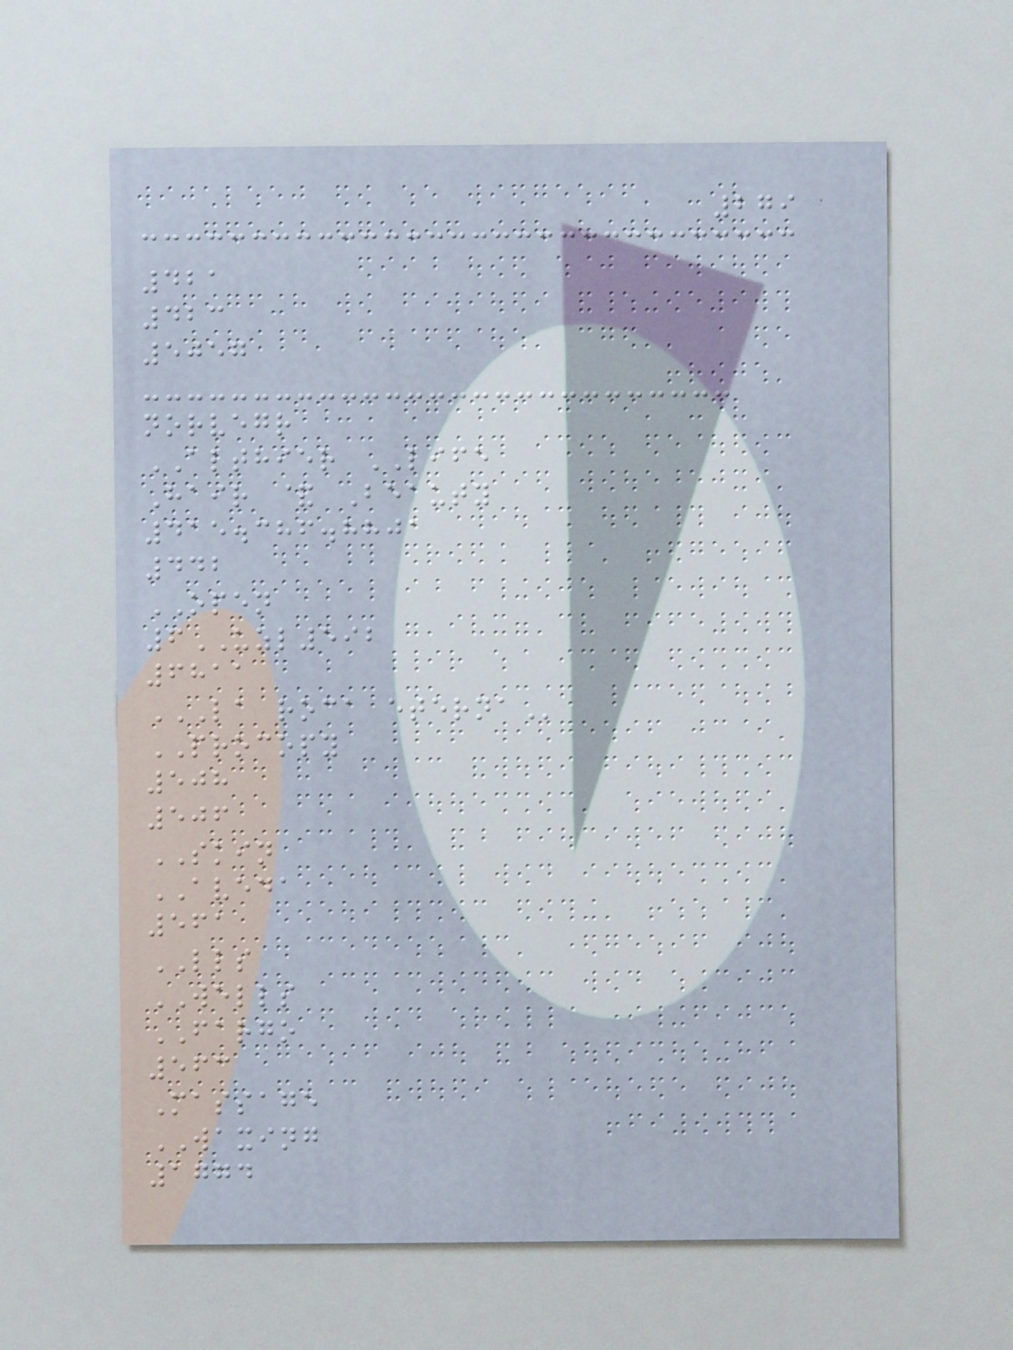279
421
423
5057
norvegr
ALTHIER LIFE
Hair & Beauty
415.386.8801
442
OPEN
6UZL592
6811
LA ROCA ETERNA
PROCOPY
508
506
SKIN
AVEDA
561
LLS
WELLS
FARGO
563
Massage
WAXING
1774
